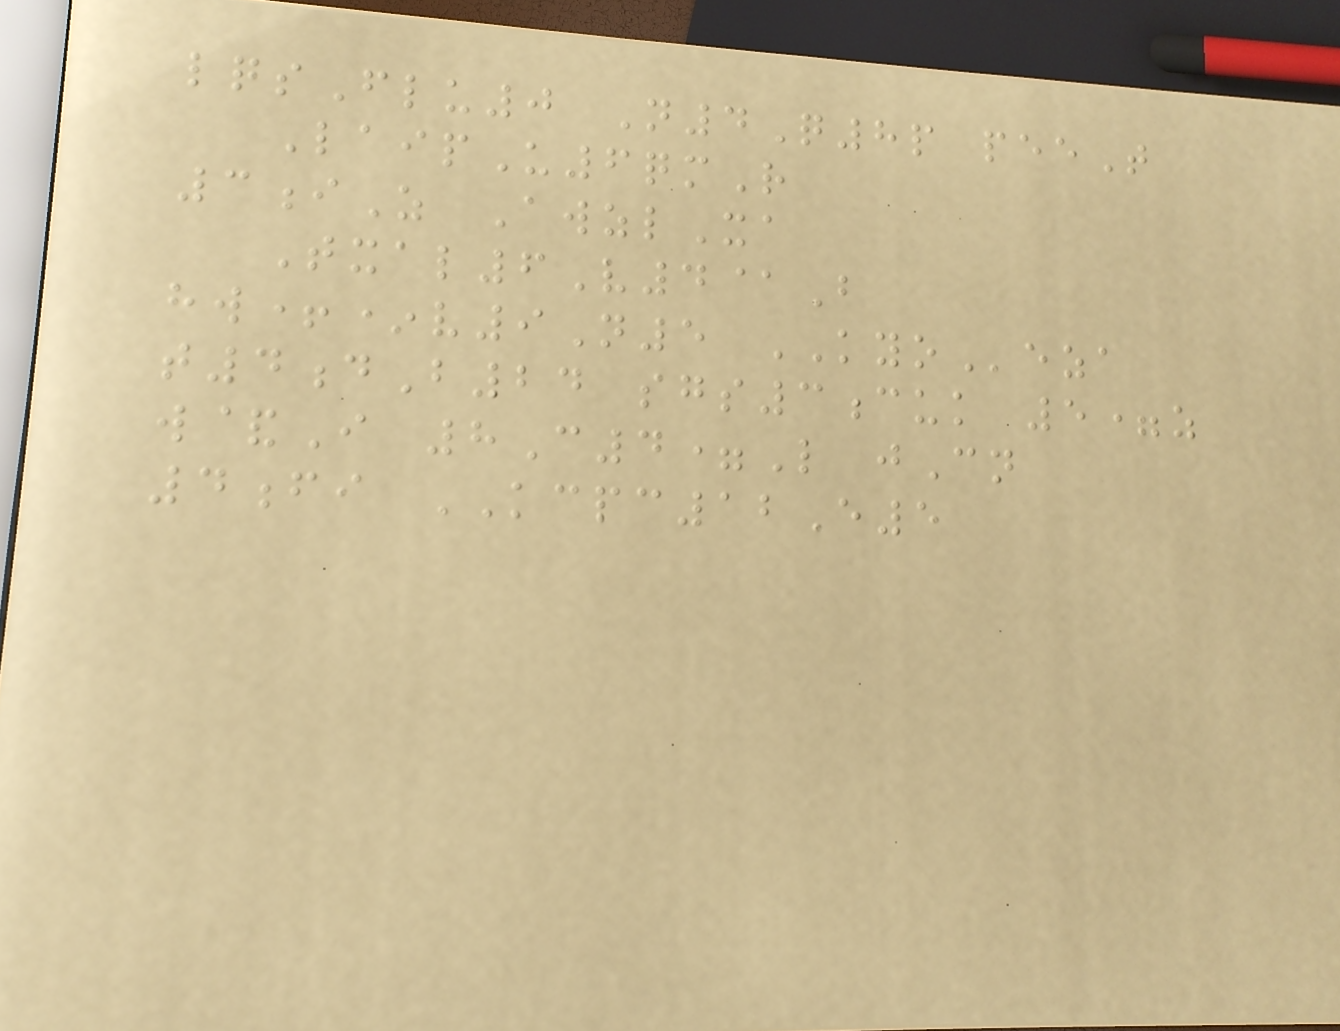lqsFlu0 N4Q8p peeT
LaipU6qmR
3iZ AwzlXa
Txal6V4@B
hw+*v9N5 KYOeza
t4dB24 sgs3cuk 5=z
w&I 8C4=L jCn
4fi KCPC12E5
